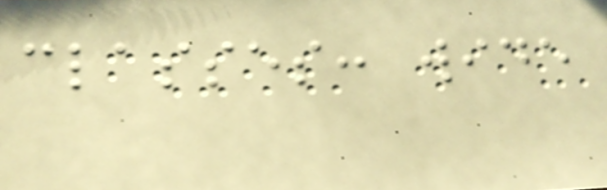classes: wide
